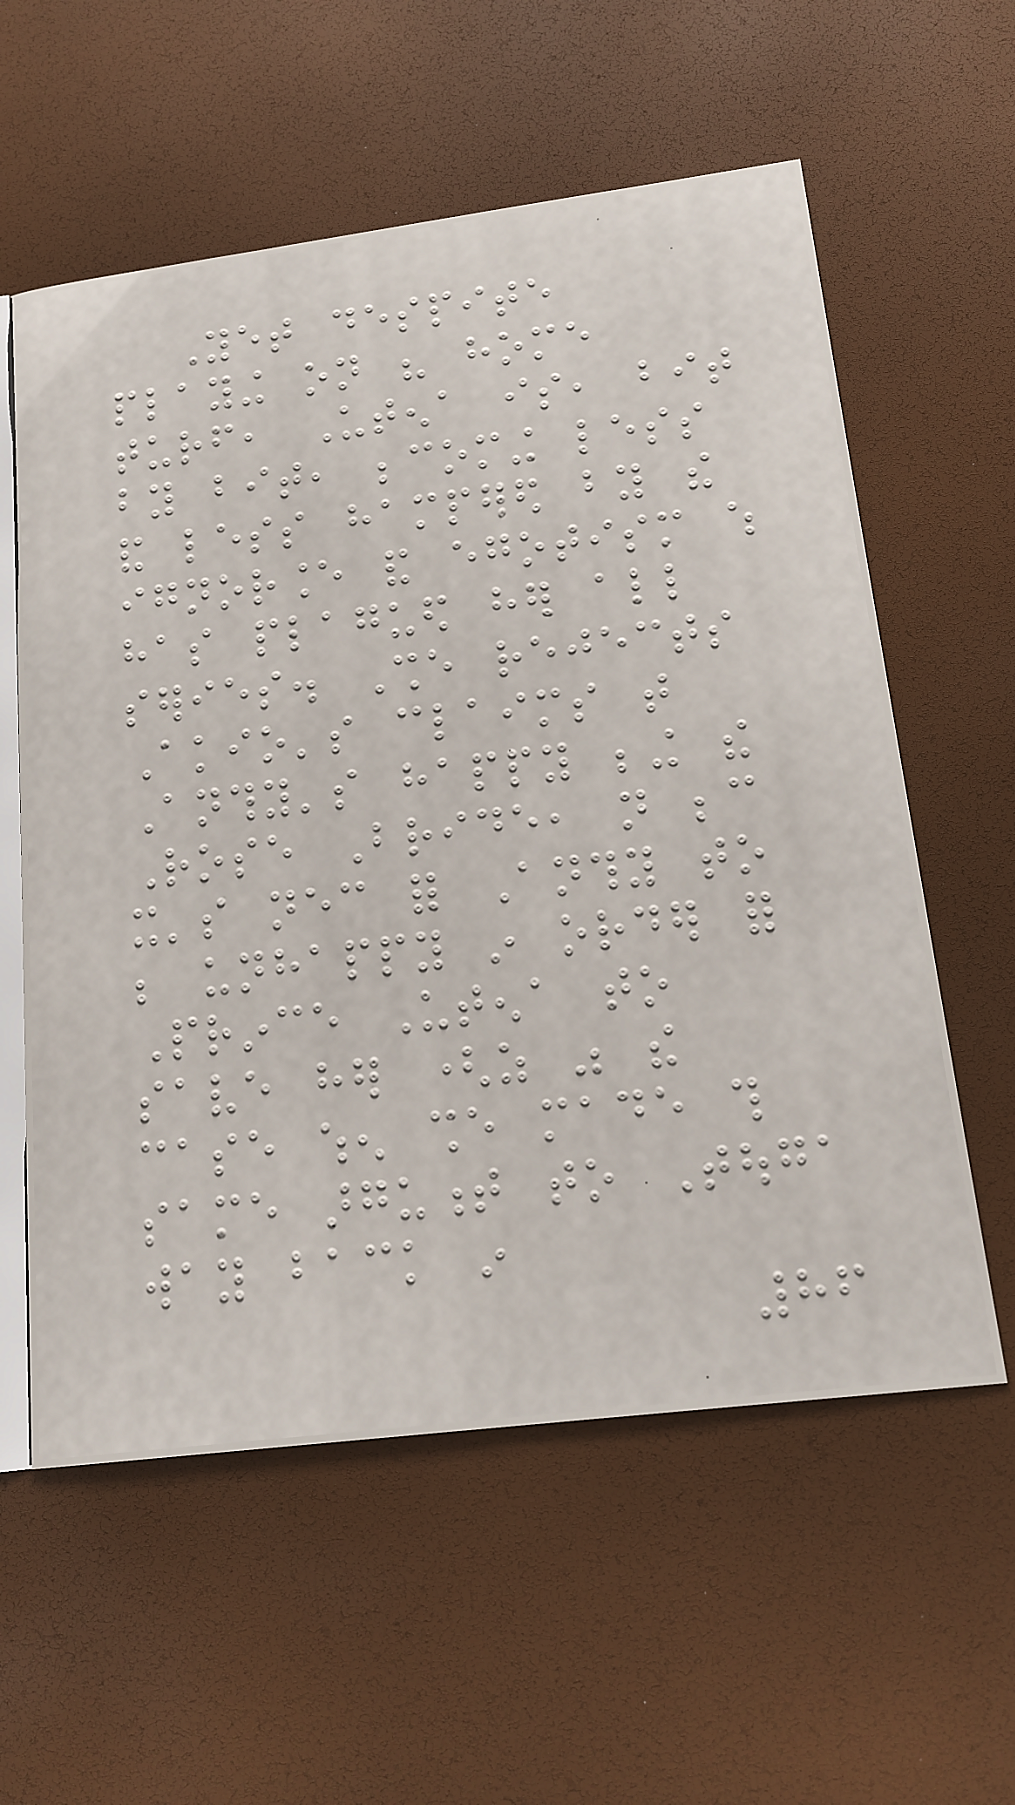Yet despite
playing on his home
turf, Utena is, bit
by bit, becoming less
and less hampered by the
ignorance and egotism which
has plagued her all
series. She rejects
Akio's claims that
Anthy's happy being the
Rose Bride, not because
it's necessary for Anthy to
be unhappy in order for
Prince Utena to
save her (as was the
case when she made this
same argument to Touga
way back in
86
